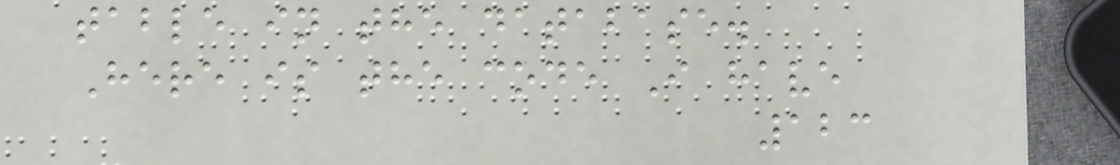table in the database.
Here is the code I have
123
